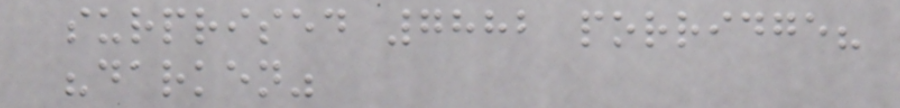surprised 7882 porridge?
"darken"
